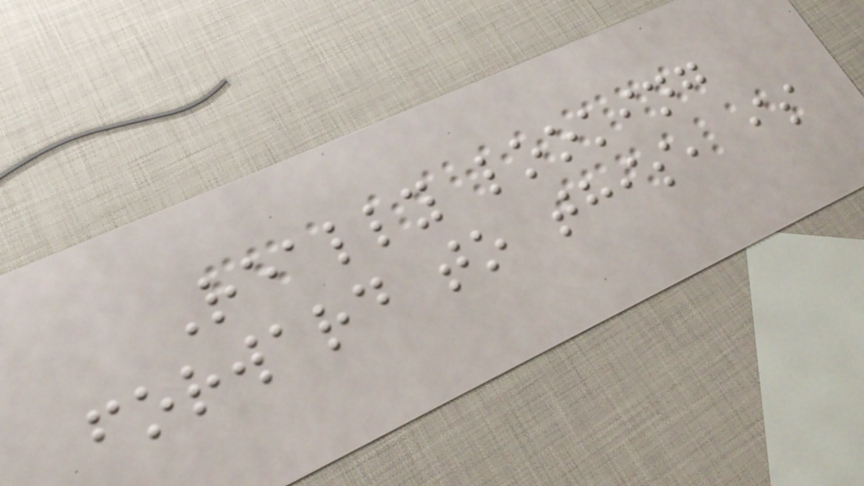Really looking
forward to this, is
